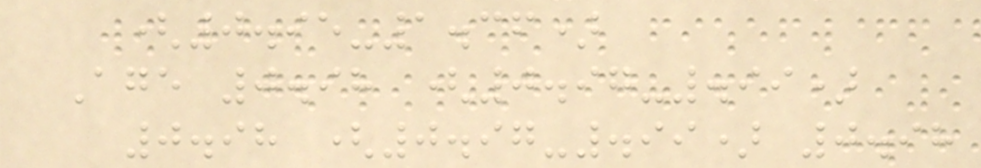(0.95-1.36)
Age 0.98 (0.97-.99)
0.98 (0.97-.99) 0.98
